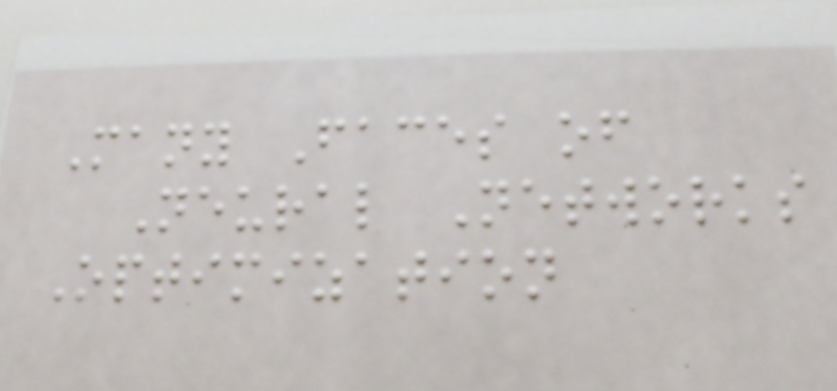Many Faces of
Neural Networks
Optimization
